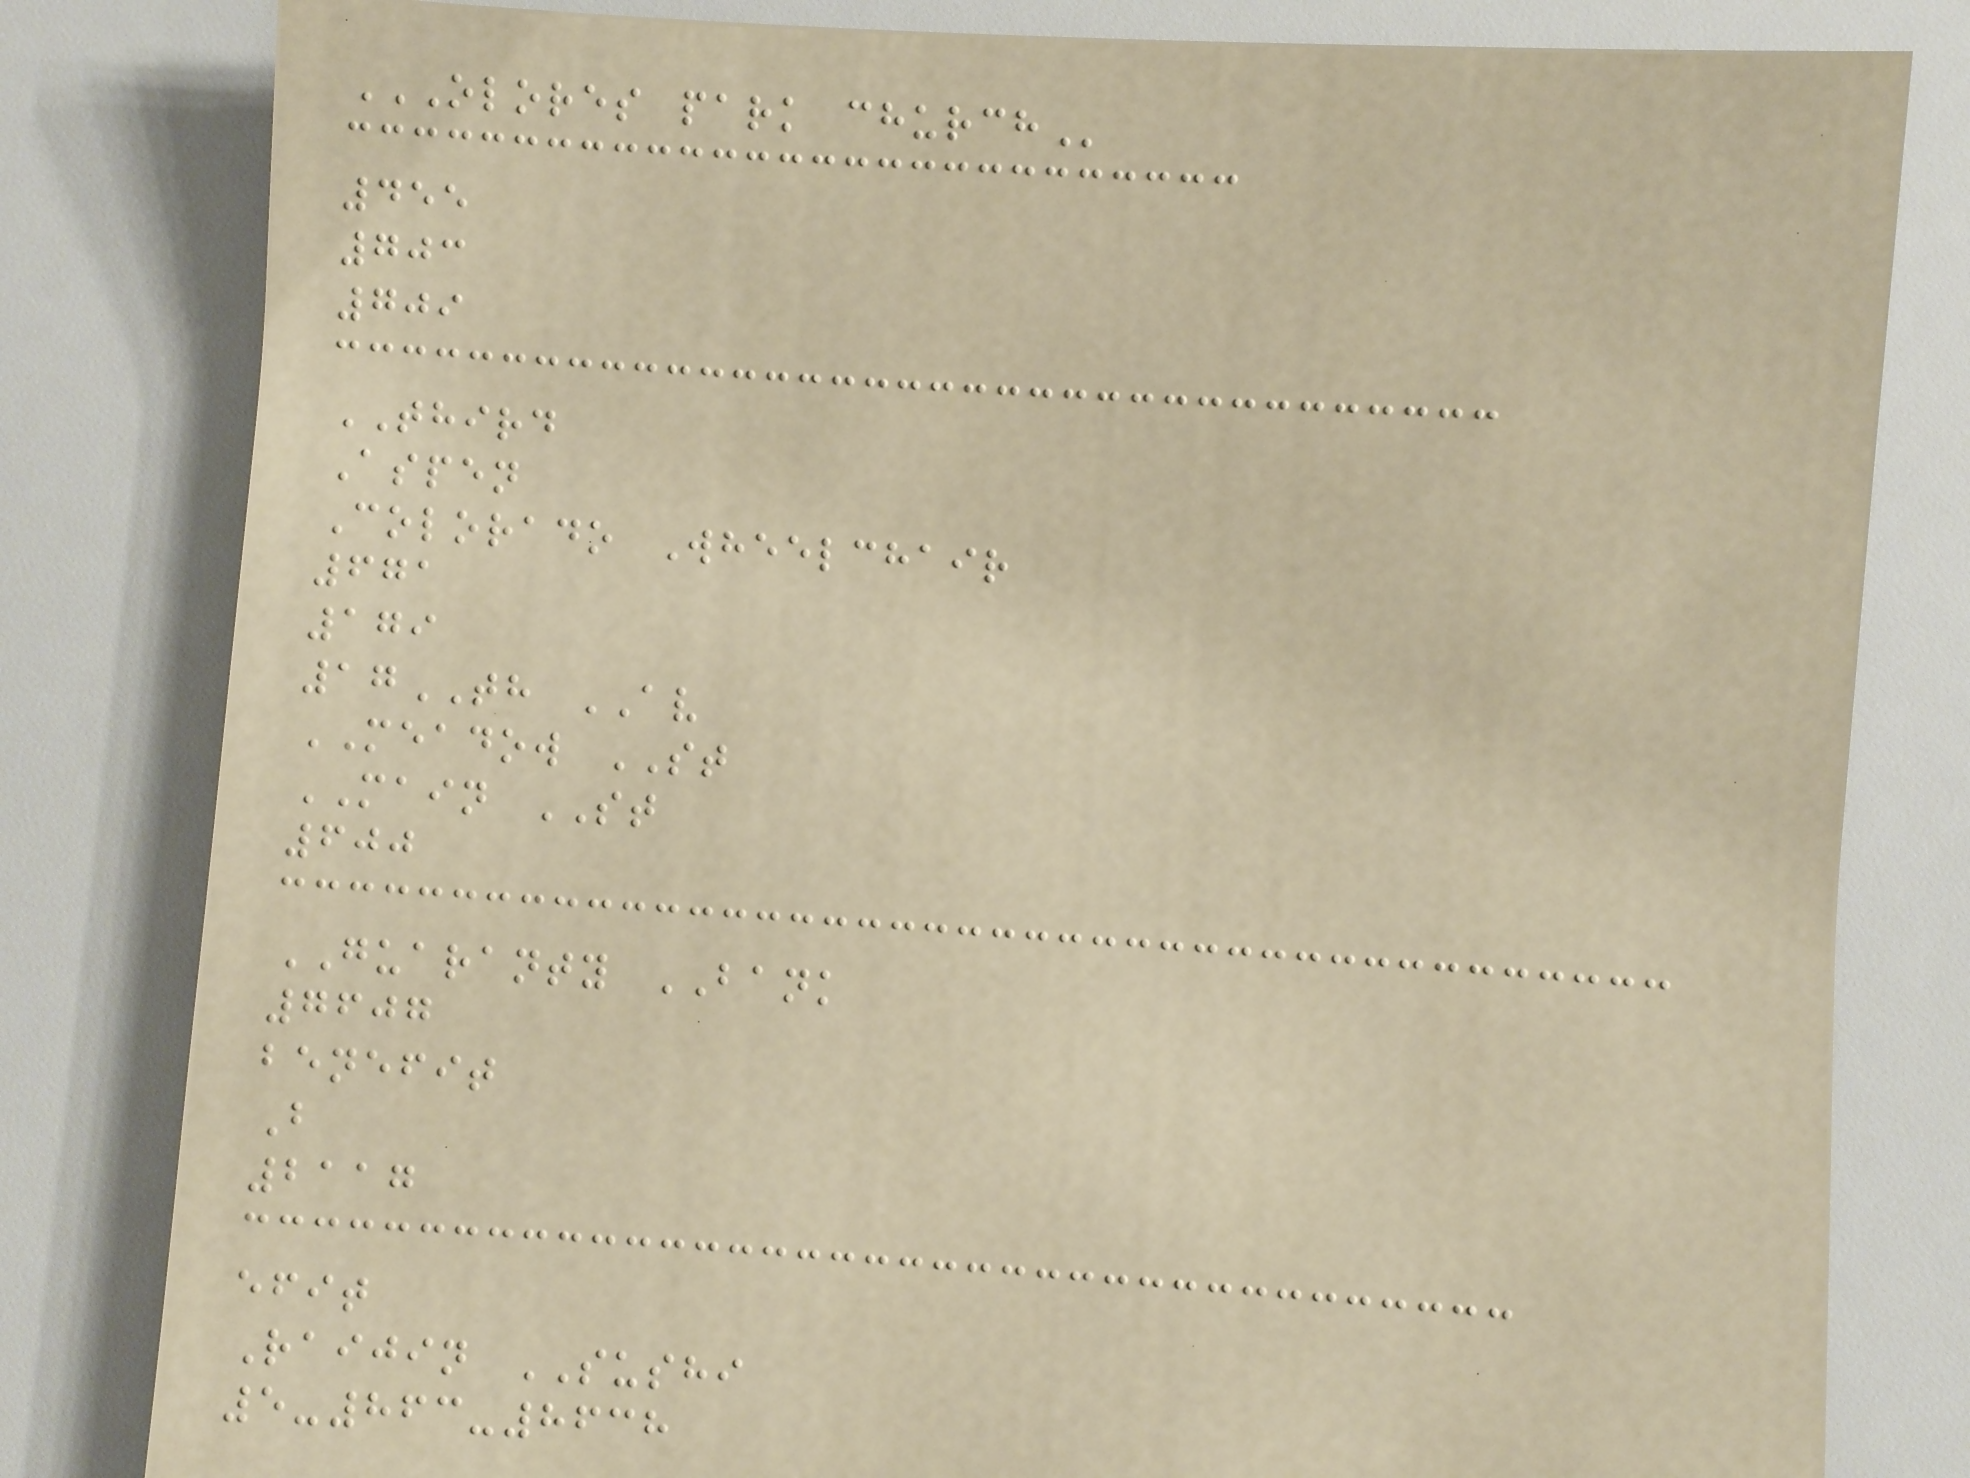OLORES PARK CHURCH
455
703
709
THIRD
Aspen
Colorado Wheelchair
671
179
17TH AV
MEADOW ST
MAIN ST
600
GUARANTY BANK
7607
benefit
B
2117
efit
Raijin SUSHI
5-863-8638
